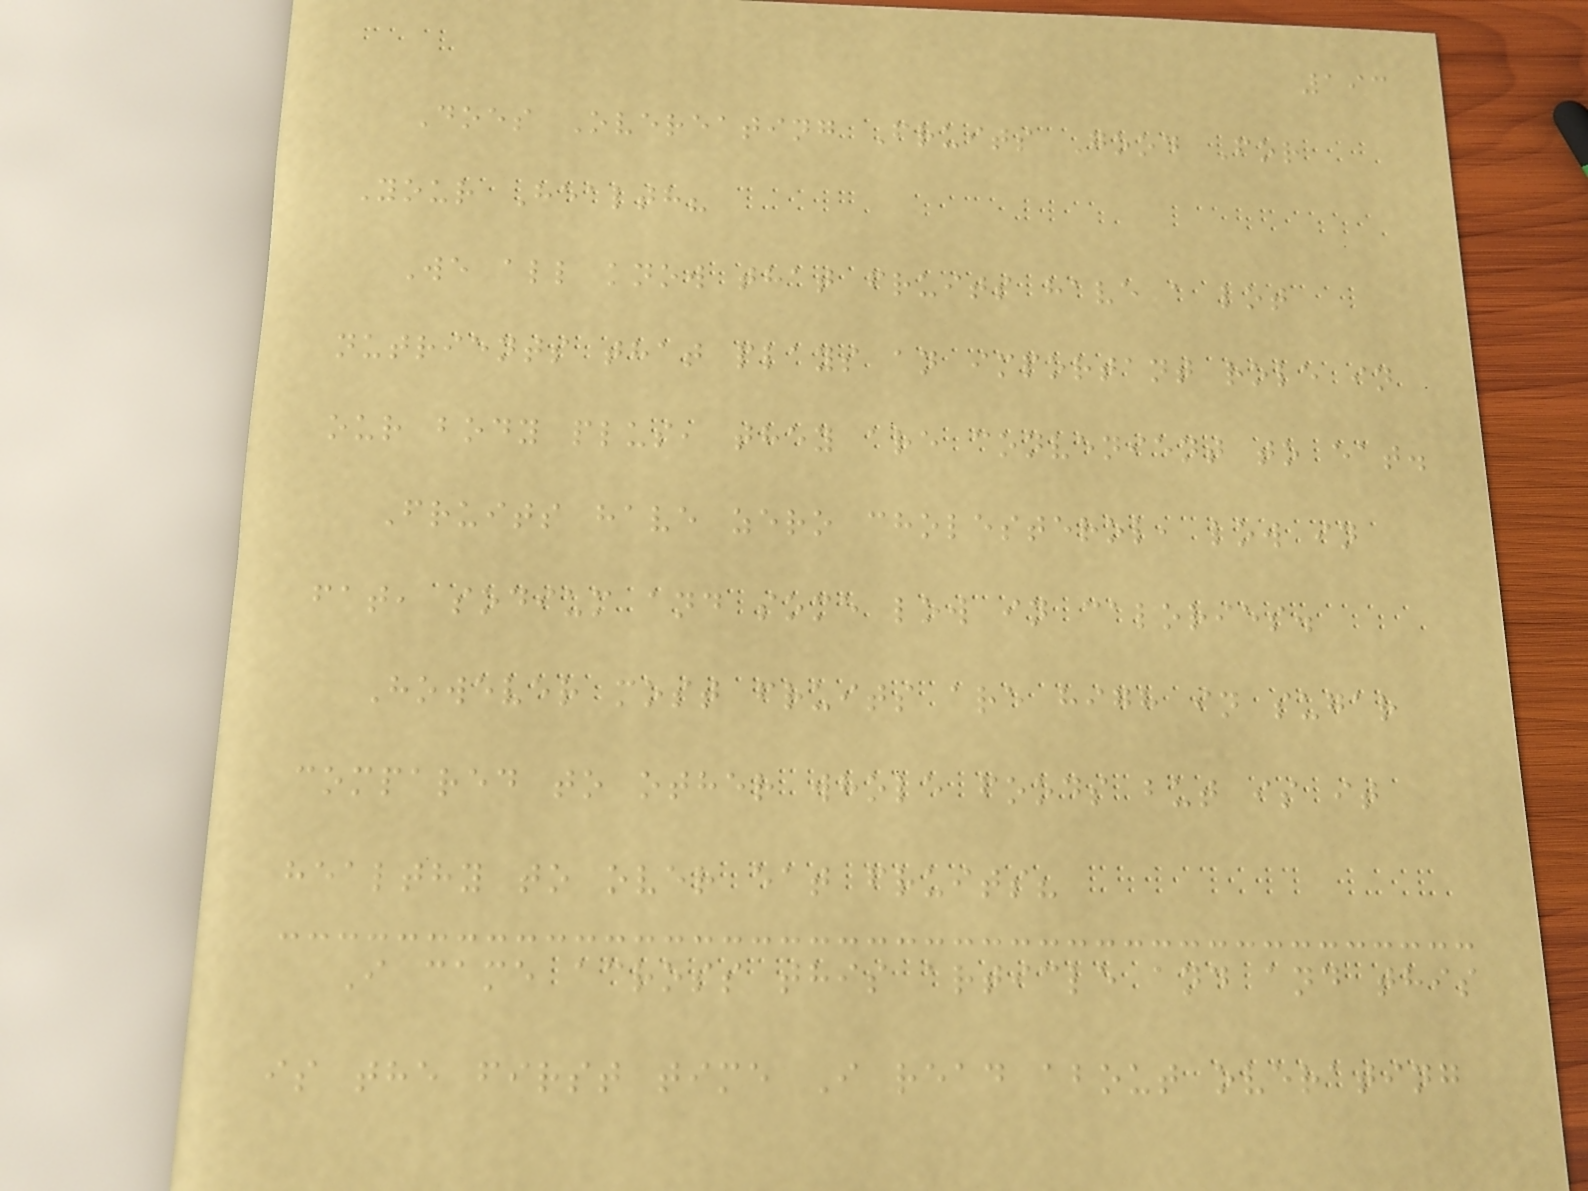193
Does Overeating Fruits Good For
Your Health?
We all know that fruits have a lot
nutrients that plays an important role in
our body plus, they are convenient to eat.
Fruits have zero cholesterol, low in
fat, sodium and some low in calories.
However most fruits are high in sugar
compared to other whole foods but is it
healthy to over eat fruits?
I came across this article and and this
is the first time I read about overating
